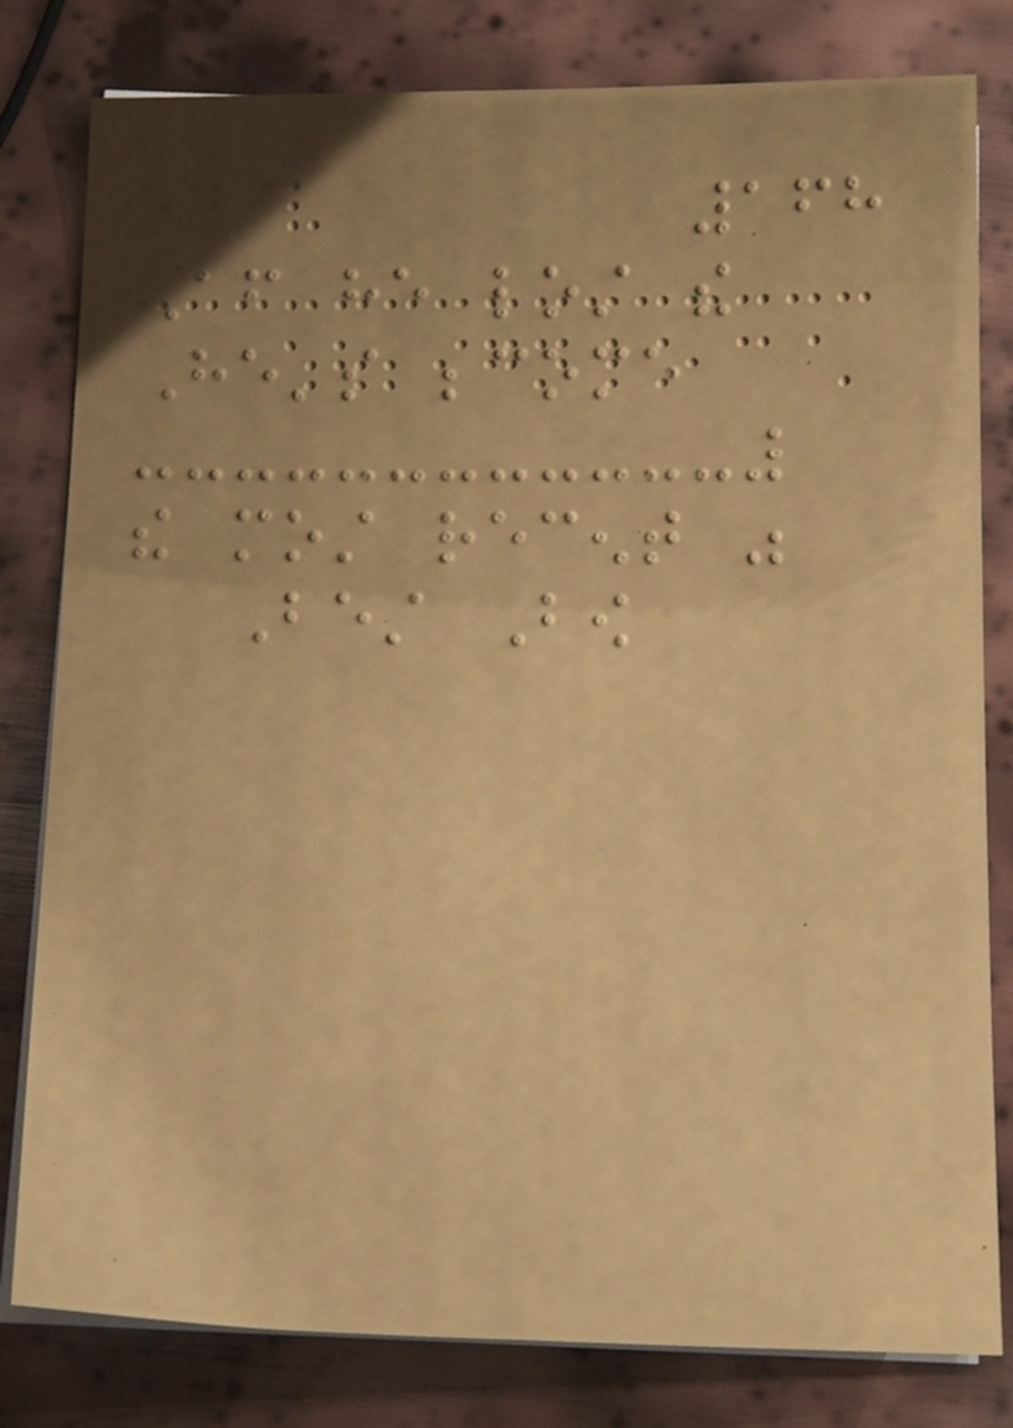168
After he lost the
He's become
the most recent was
Best Bow
